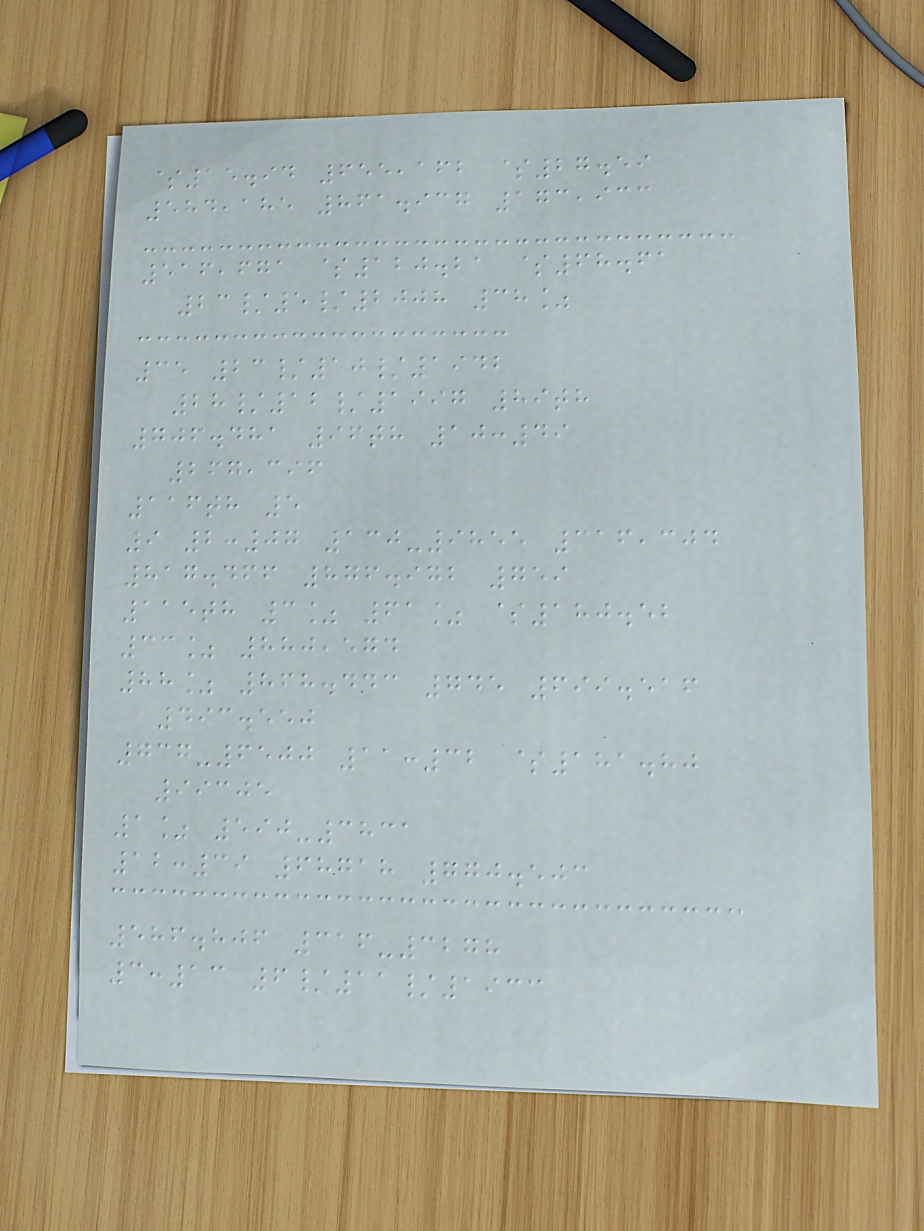$15.94 655,162 $27.59
584,185 861.937 173,933
516,671 $120.21 $68.61
23/5/2008 38%
35 23/10/1942
28/12/1997 89th
706.481 96th 10:49
267,396
116th 5
9 2:07 130-9855 316,304
817.466 876.972 759
115th 3% 61% $180.52
33% 880,574
88% 868.443 745 699.516
493.550
737-6500 11:32 $181.80
99305
1% 590-3831
12:39 68718 770.503
586.806 316-3278
3:13 6/11/1933
